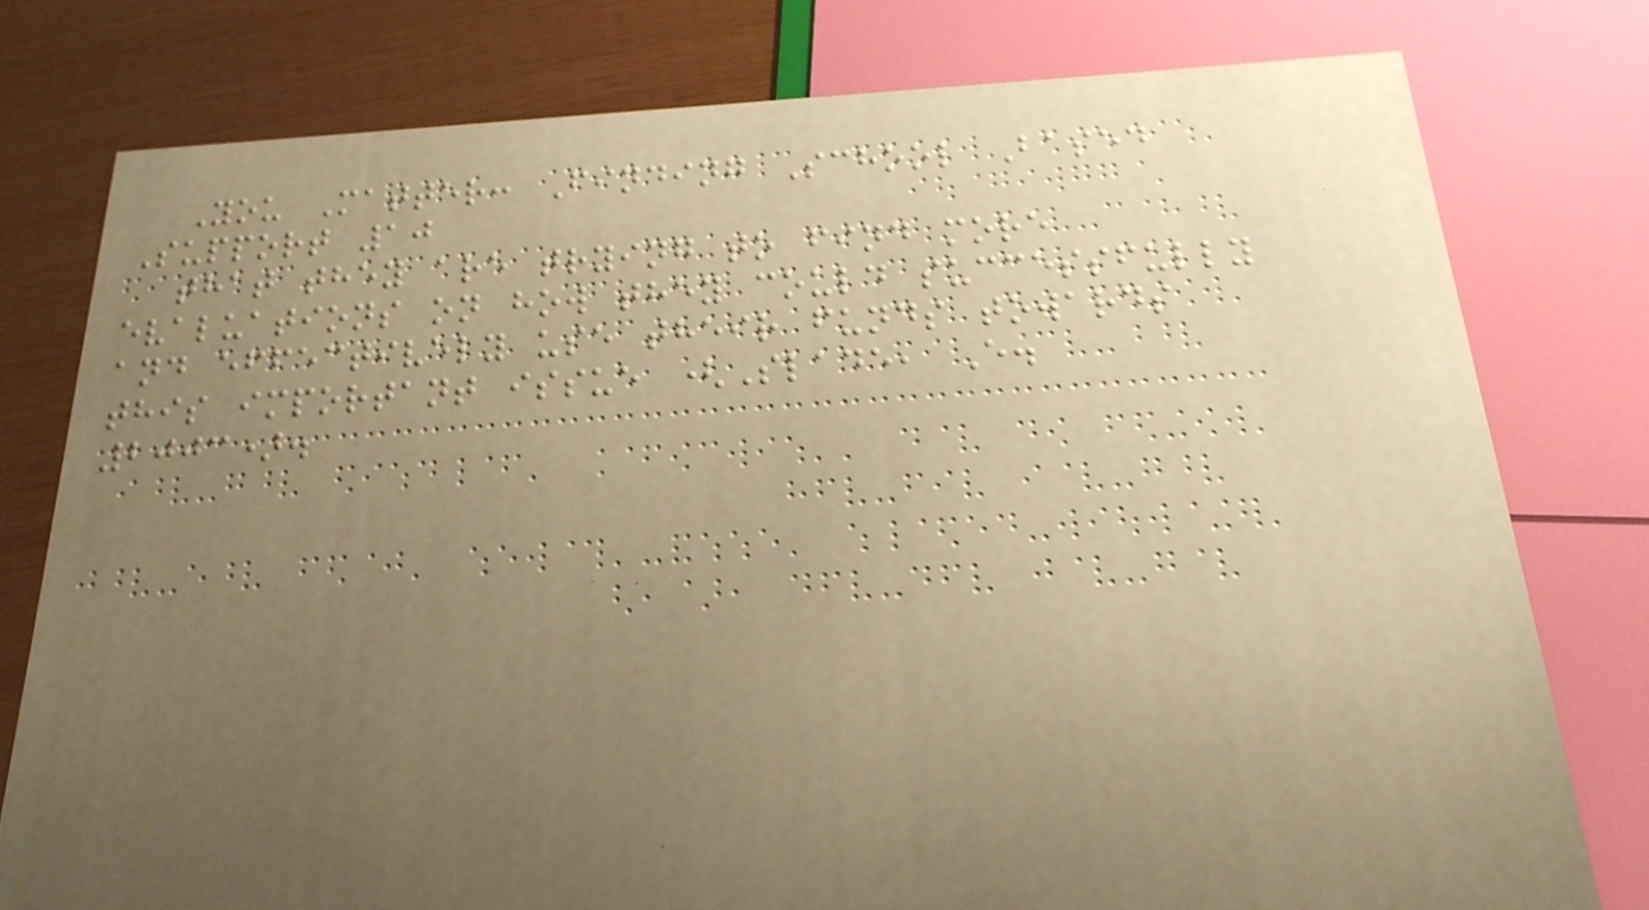You Matter: Finding School Based
Support 10
that they are trying to find more
evaluations on how they could successfully
and effectively use their funds towards
this important issue (Slade, E.
2003).
